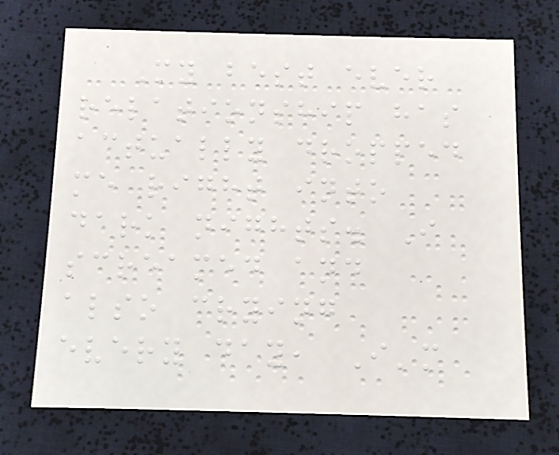My best ever
relationship has
actually dropped
me right into
dark nights. I
screamed and
also crying
every day, I'm
